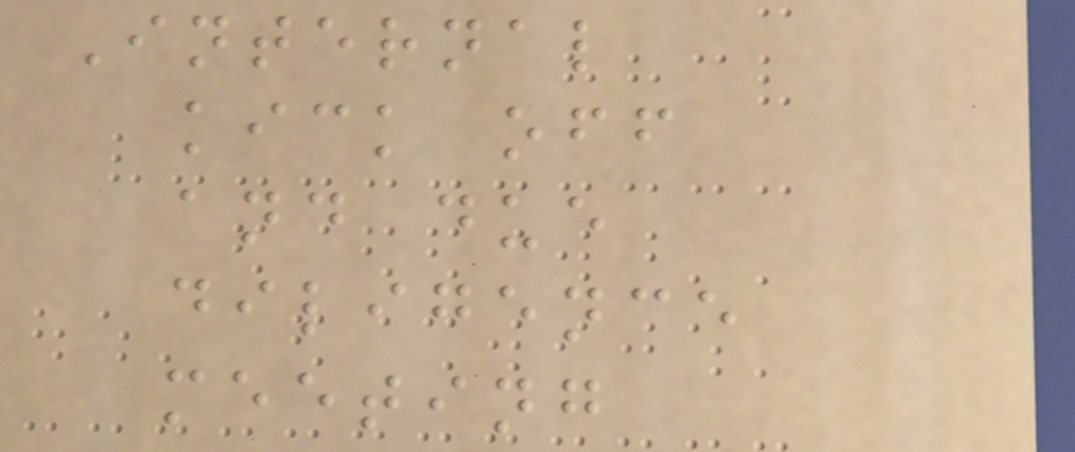Internal
kick off
and due
diligence
meeting
